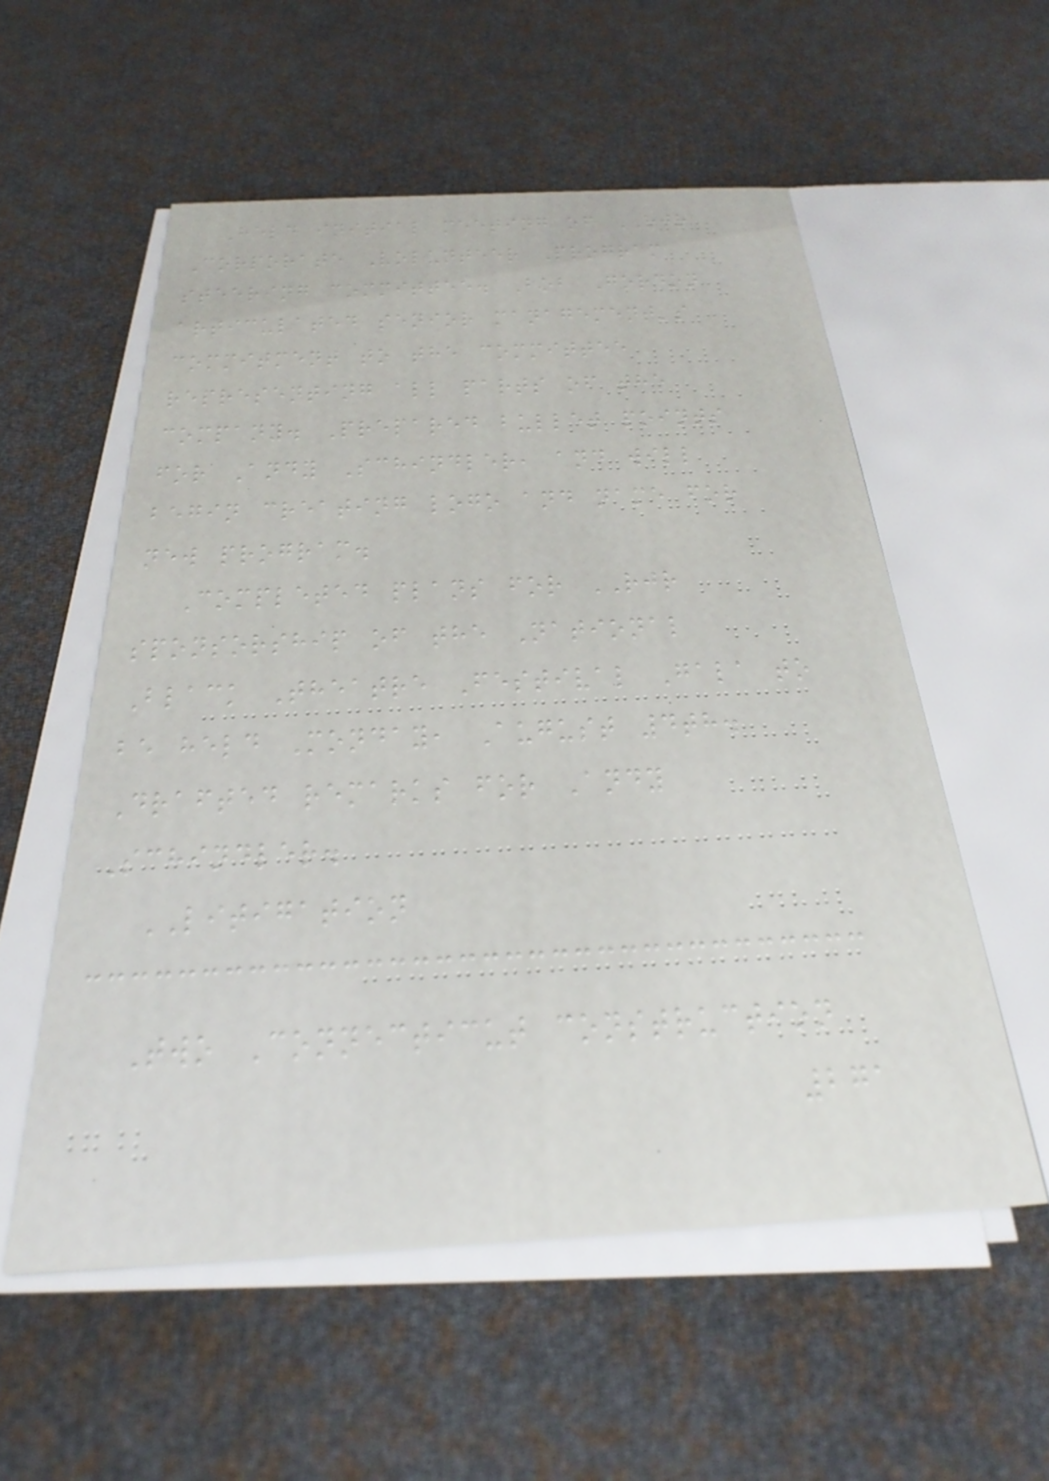Held initial meeting of RJR
Corporate Volunteer Program
steering committee. Bob Gordon
articulated senior management's
commitment to the committee
representing all parts of the
company. Prepared bullet points
for Andy Schindler, and will
begin creating logo and name for
new program.
Completed plans for RJR
sponsorship of the National
Black Theatre Festival Gala to
be held Monday, August 4th.
Drafted remarks for Andy
Schindler.
LITIGATION
Two Connecticut construction
271
